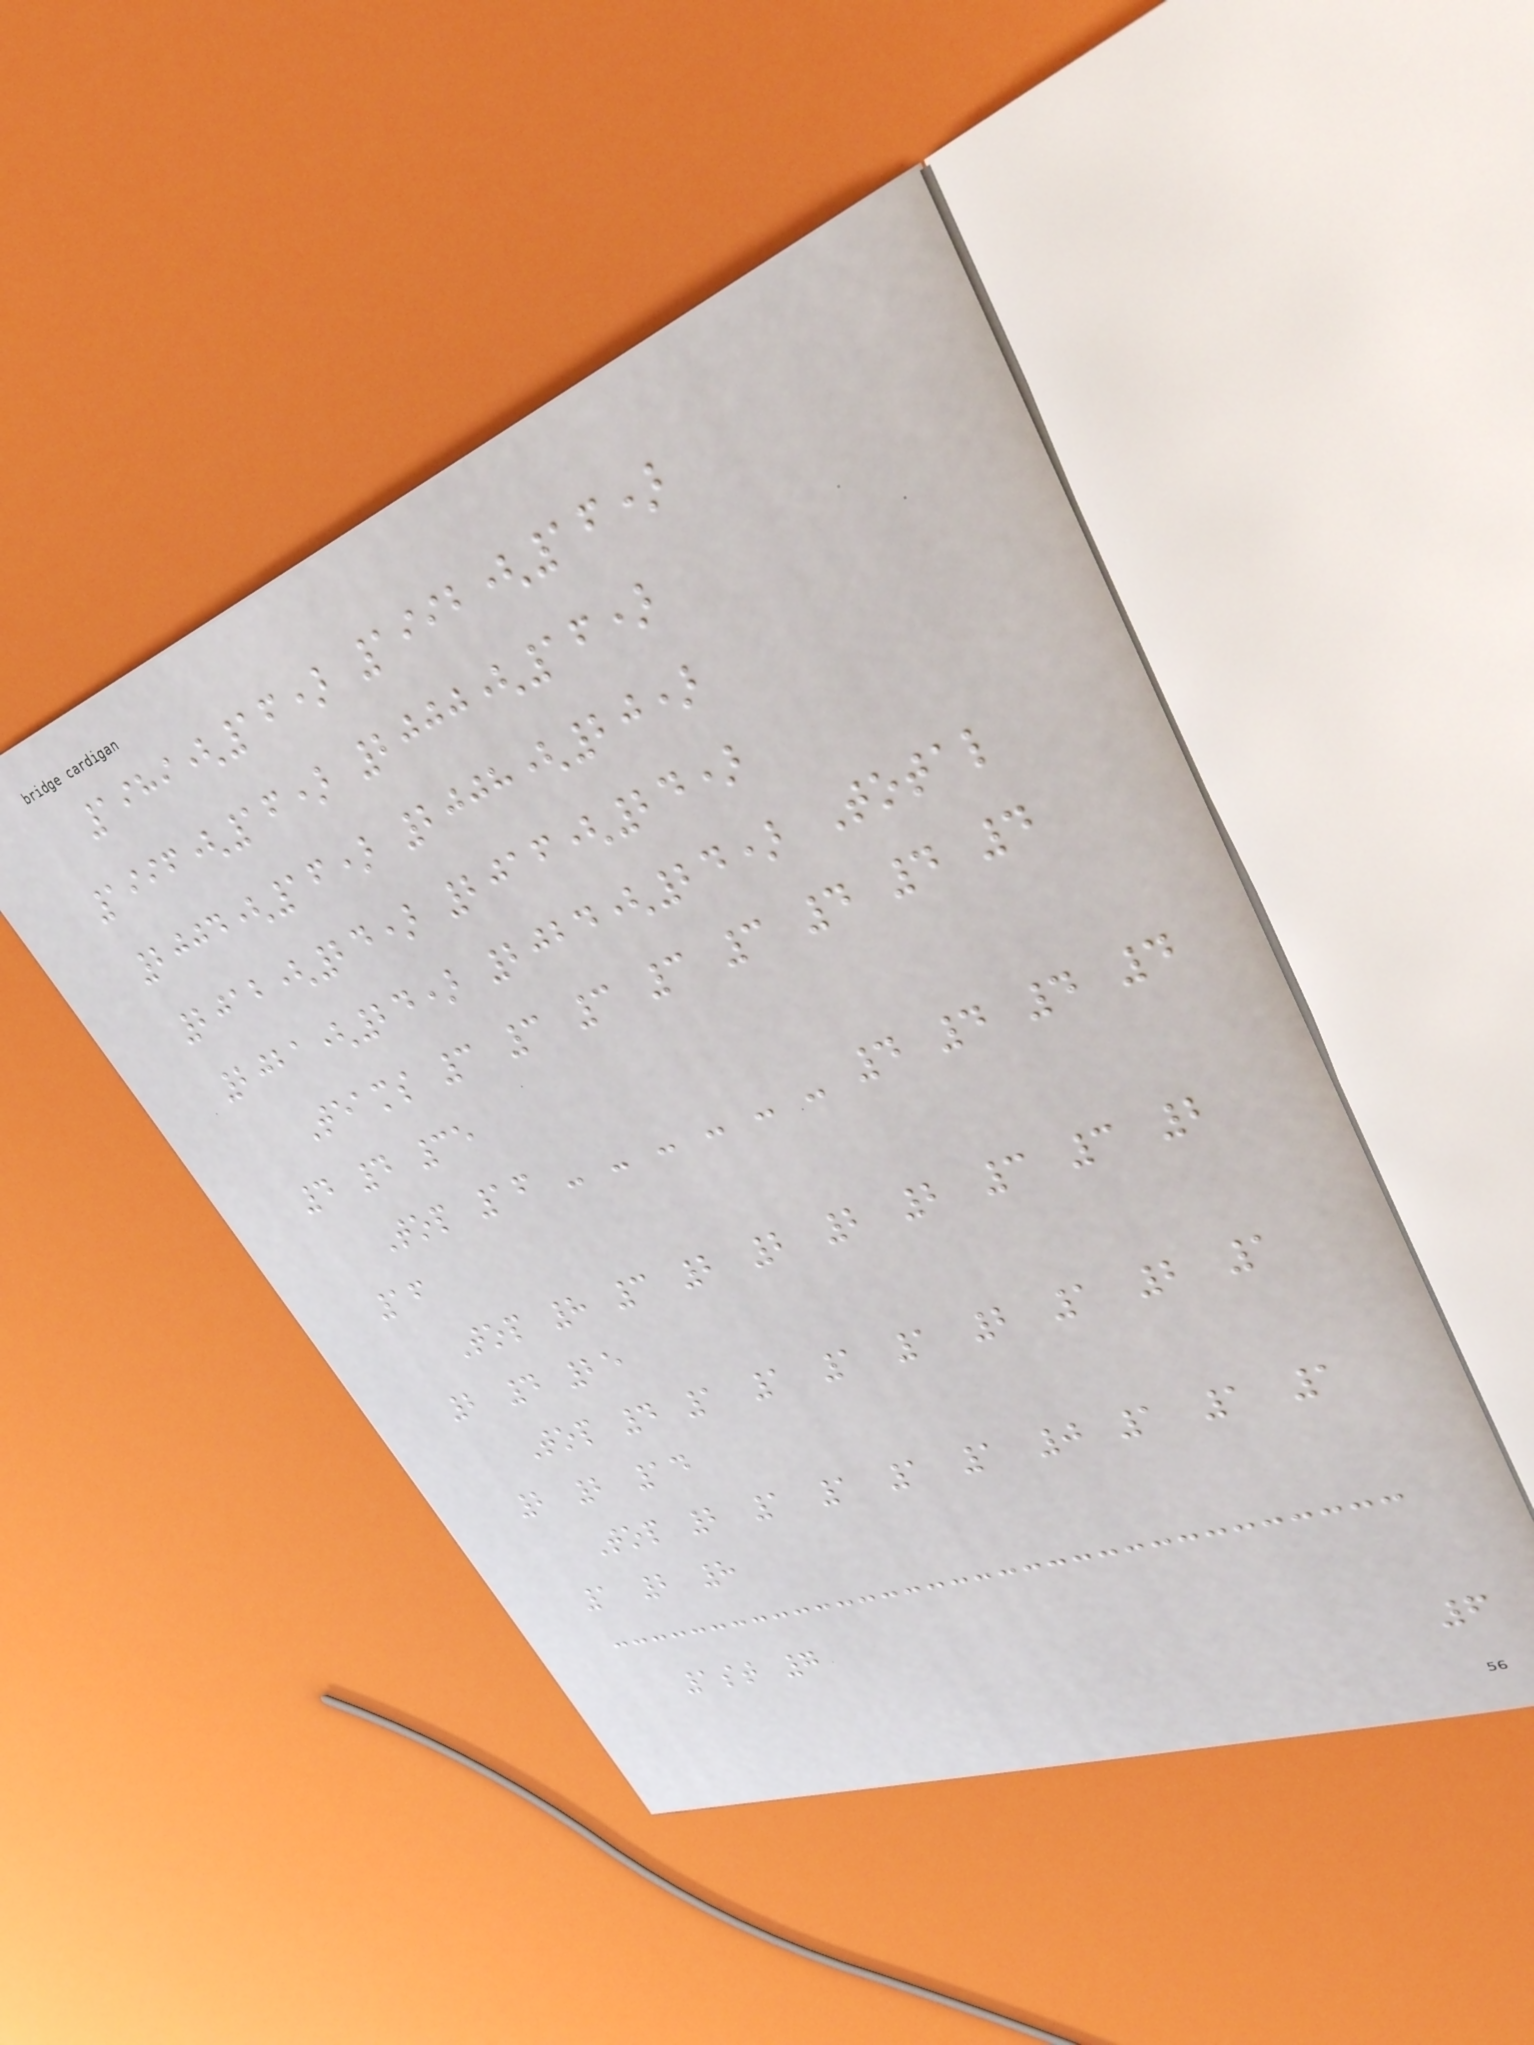1989(16) 1992(16)
1996(16) 2000(16)
2004(16) 2008(20)
2012(24) 2016(24)
2021(24) 2024(24) Total
Teams 3 3 3 3 3 4 4 4
4 4 35
Top 16 - - - - - - 4 4 4 4
16
Top 8 3 2 2 2 2 3 3 2
2 4 25
Top 4 1 1 1 1 2 1 2 1
2 2 14
Top 2 1 1 1 1 0 1 1 1
1 2 8
1st 7
6
